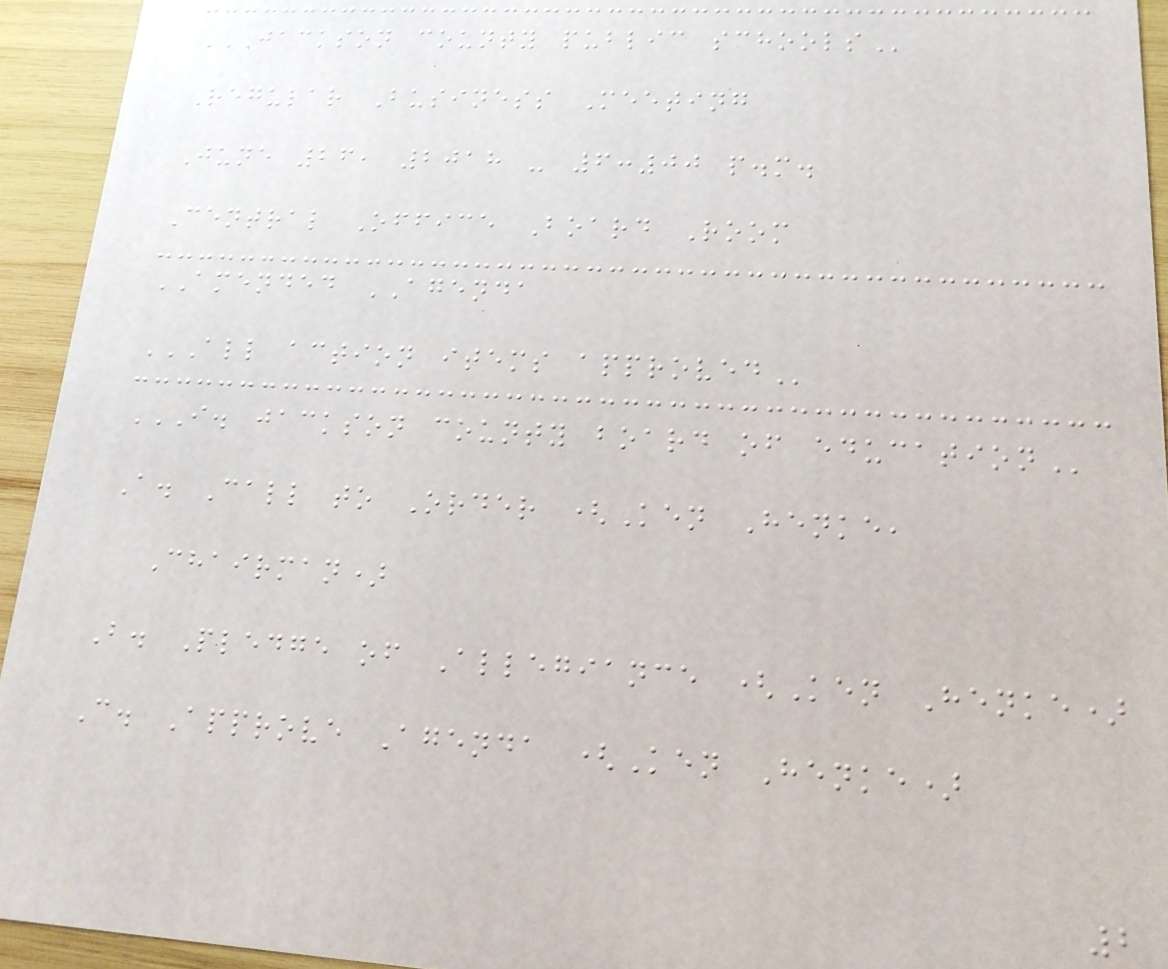JACKSON COUNTY PUBLIC SCHOOLS
Regular Business Meeting
June 26, 2018 - 6:00 p.m.
Central Office Board Room
AMENDED AGENDA
ALL ACTION ITEMS APPROVED
I. JACKSON COUNTY BOARD OF EDUCATION
A. Call to Order (Ken Henke,
Chairman)
B. Pledge of Allegiance (Ken Henke)
C. Approve Agenda (Ken Henke)
2
